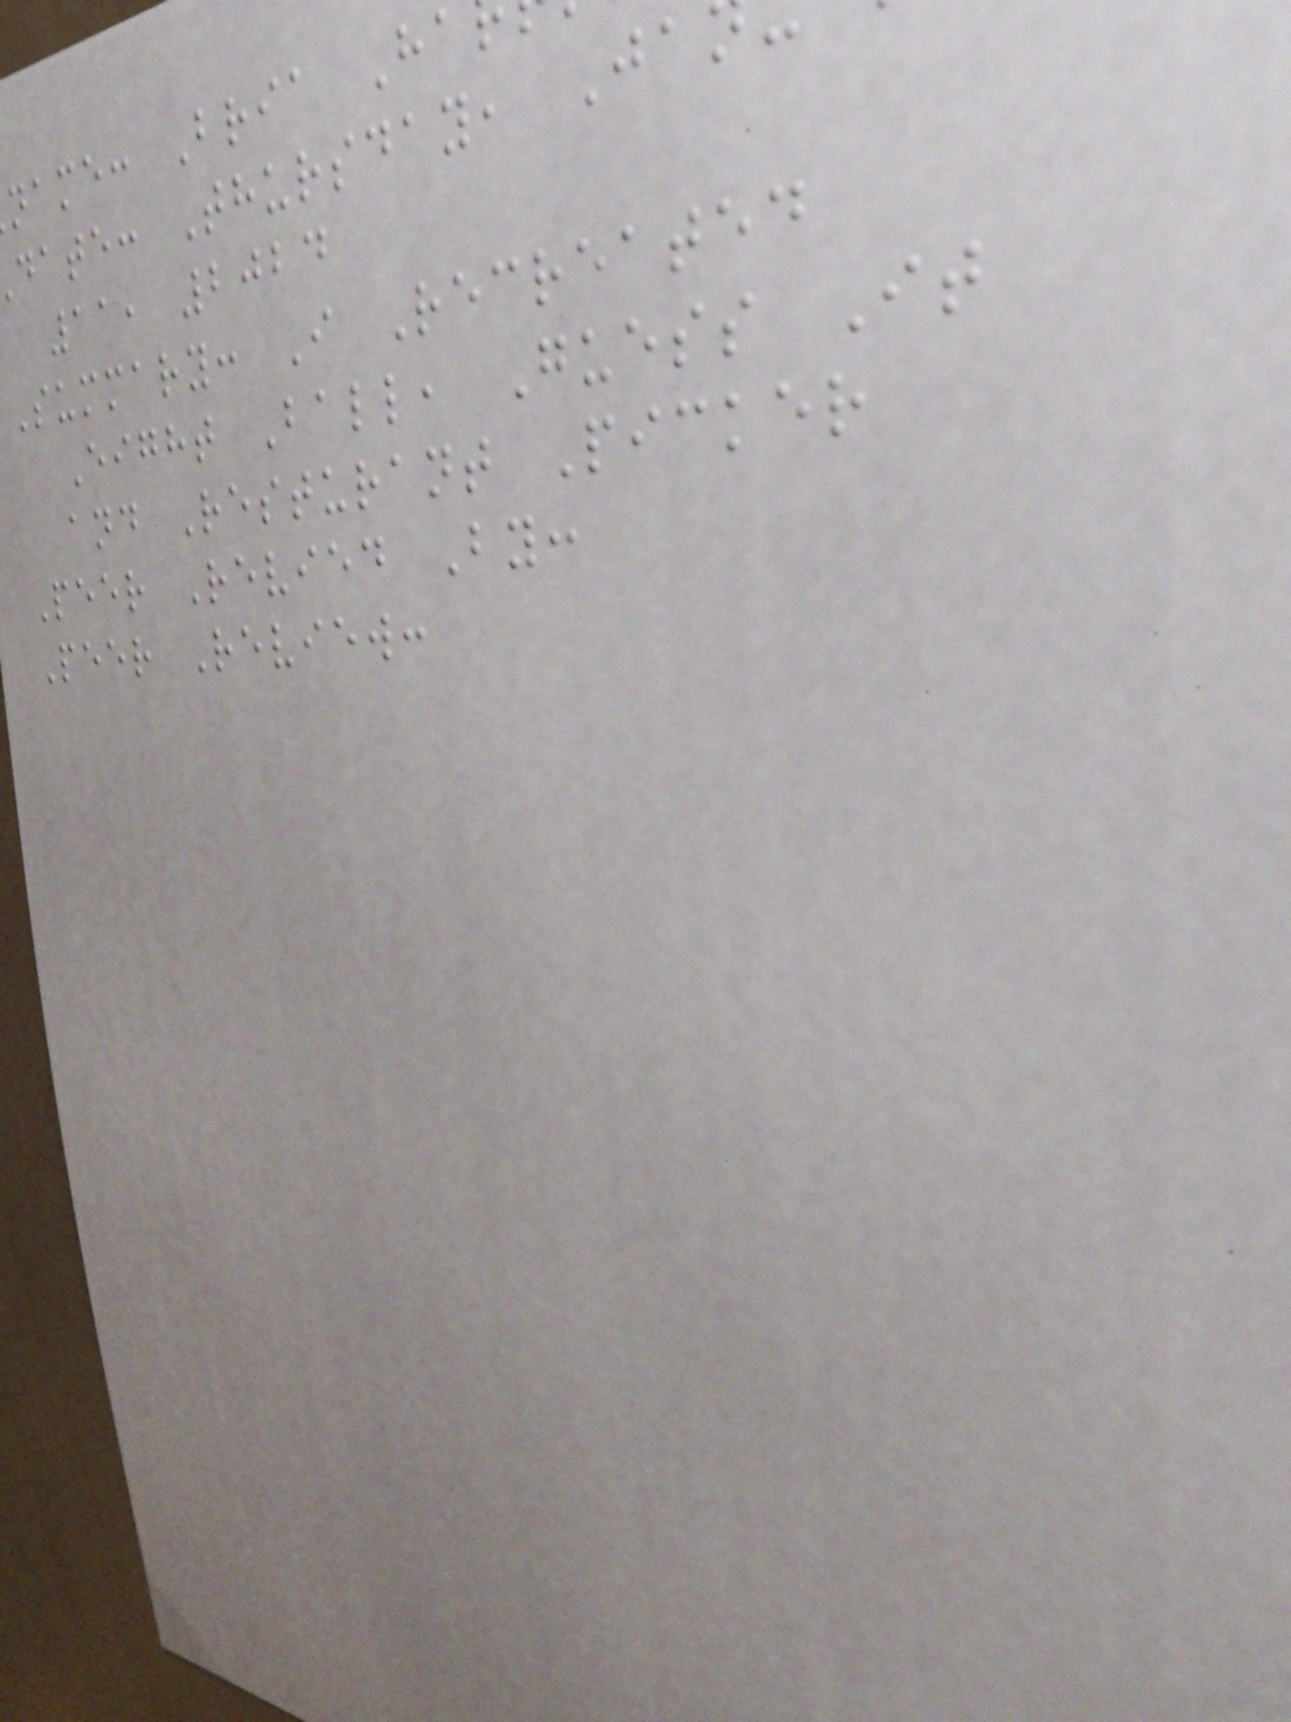name: Bria Ha
date: Thursday, Ja
11, 2024
Summary: I Recreated
Eight Ball, Guess It
and Resturant Picker
Peer Revied By:
Peer Review:
